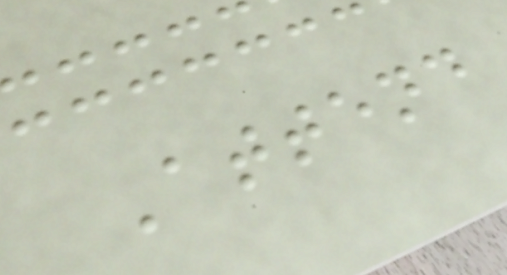Attend
